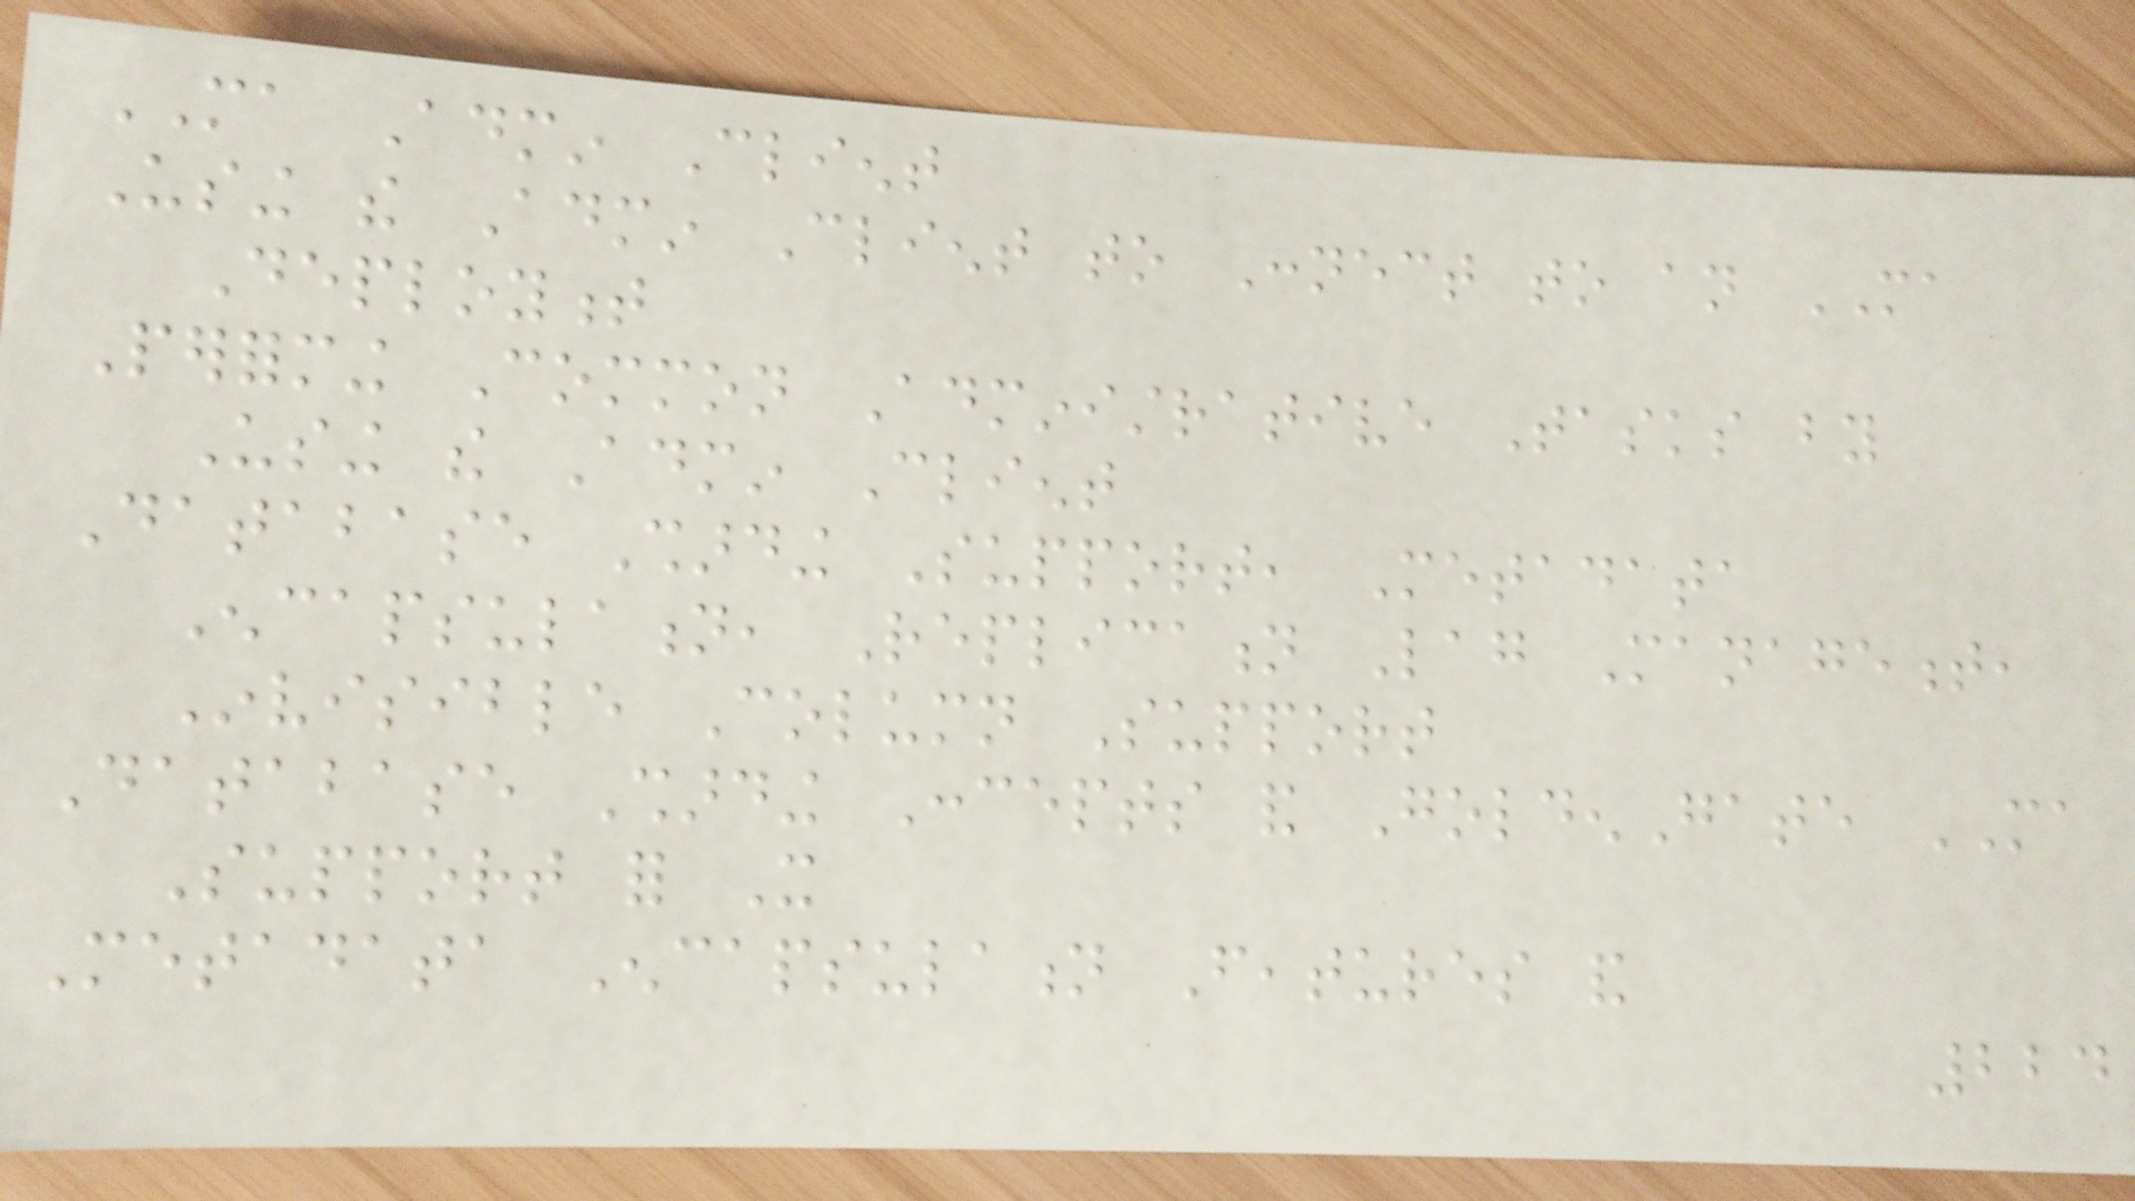MA Admin Client
Using the Admin Client to Connect to an MA
Deployment
Performing Common Administrative Tasks by
Using the Admin Client
Database Sharding Support, Metadata
Encapsulation, Replication Lag Management,
Invisible Column Support
Database Sharding Concepts and GoldenGate MA
Support for It
Metadata Encapsulation Features and
224
